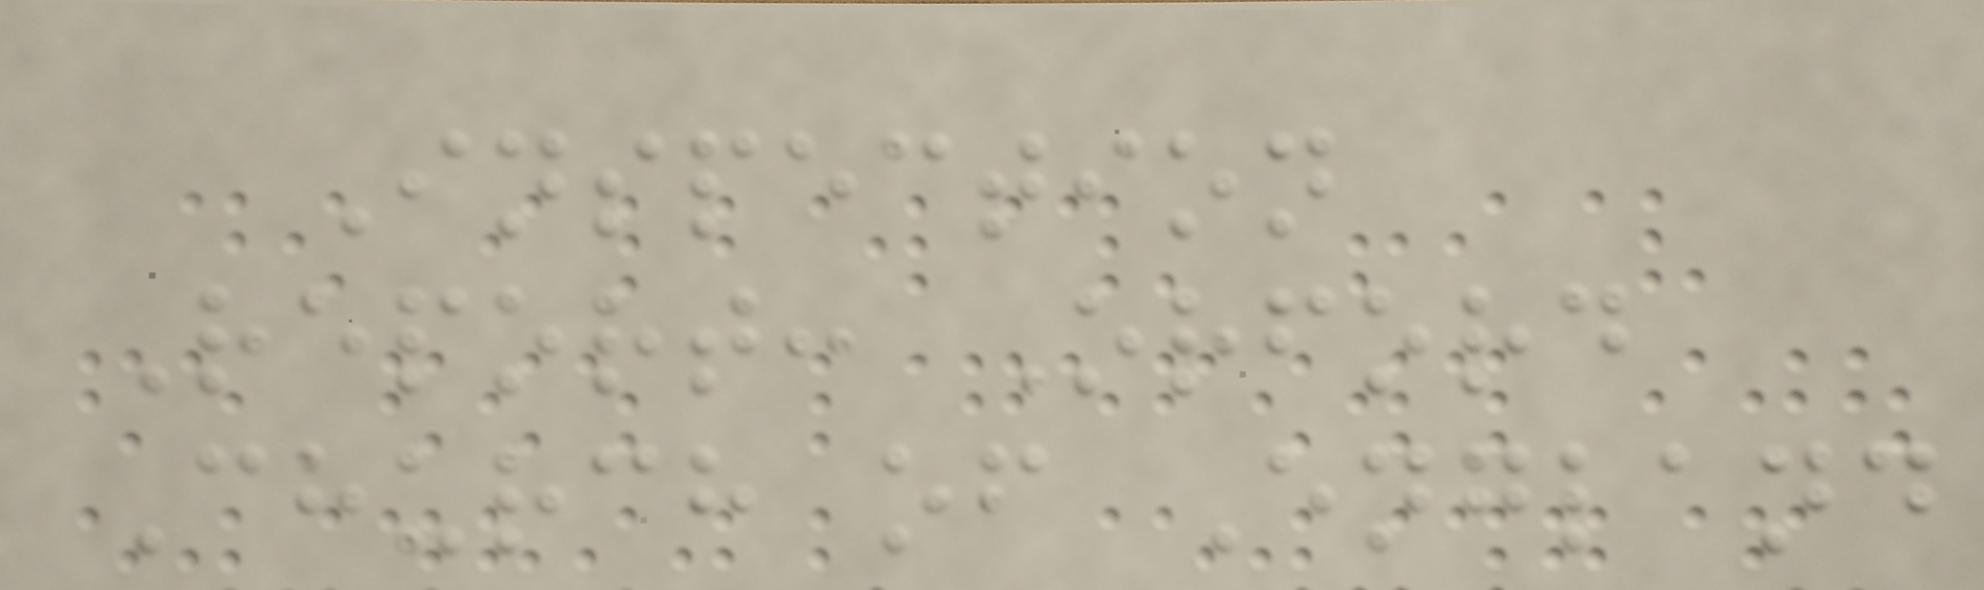Inspection
Report: Orford
Church of England
